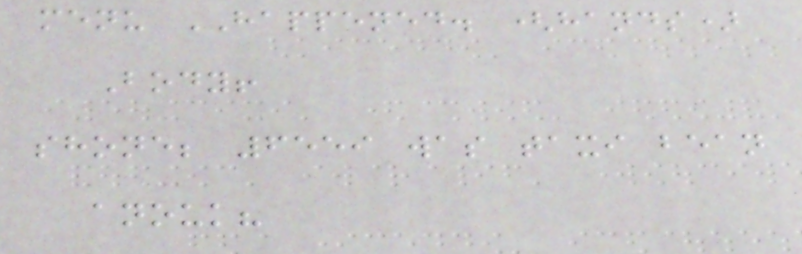menu HAPPENED. (hands)
Body!
shone; 6559 was taxi bean
anouk?
